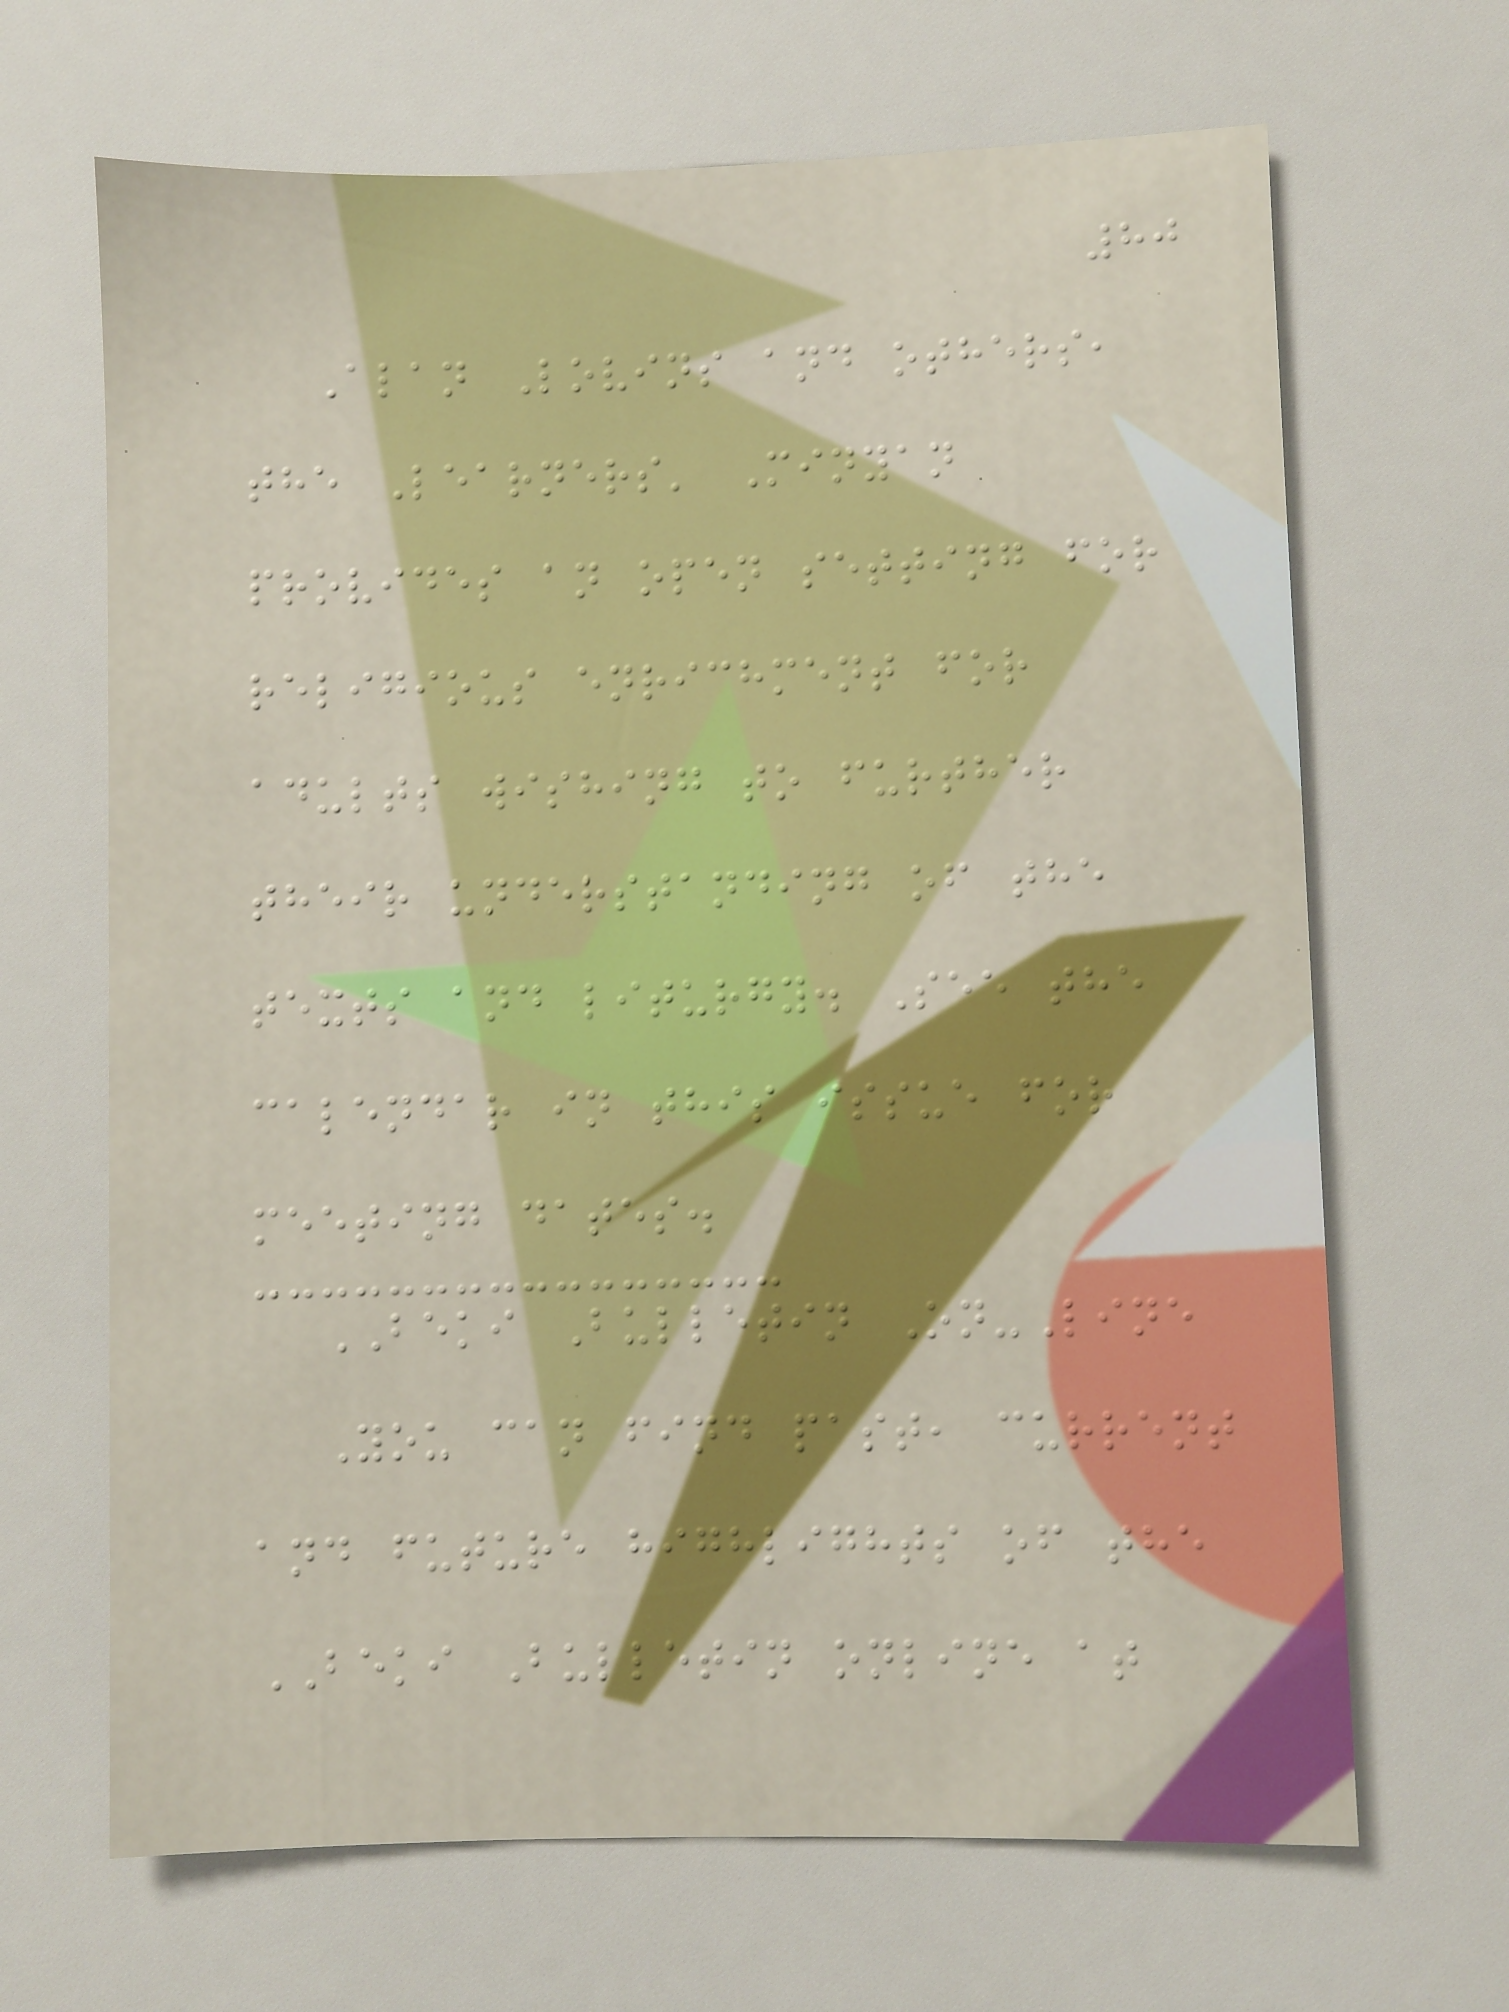80
Alan Lovins and others,
the Learners' Minyan
provides an open setting for
religious enrichment for
adults wishing to further
their understanding of the
texts and liturgy. See the
calendar in this issue for
meeting dates.
BEKI Bulletin On-Line
You can find past, current
and future highlights of the
BEKI Bulletin online at
